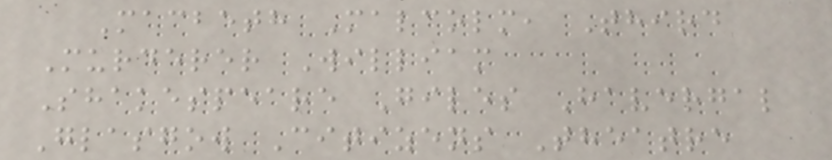Macbeth Malcolm, Third
Murderer William
Shakespeare Giles Havergal
Glasgow Citizens Theatre
